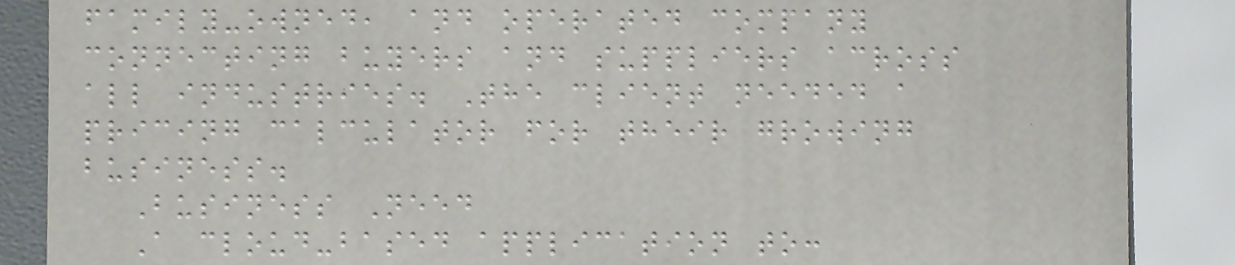family-owned, and operated company
connecting buyers and suppliers across
all industries. The client needed a
pricing calculator for their growing
business.
Business Need
A cloud-based application to:
